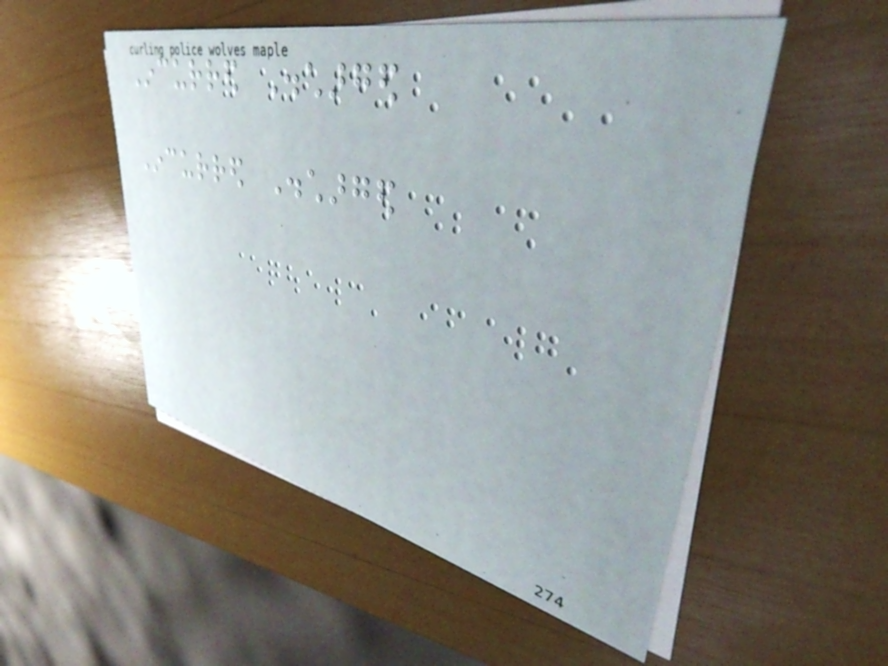Incurred Discharged
Incurred Discharged
